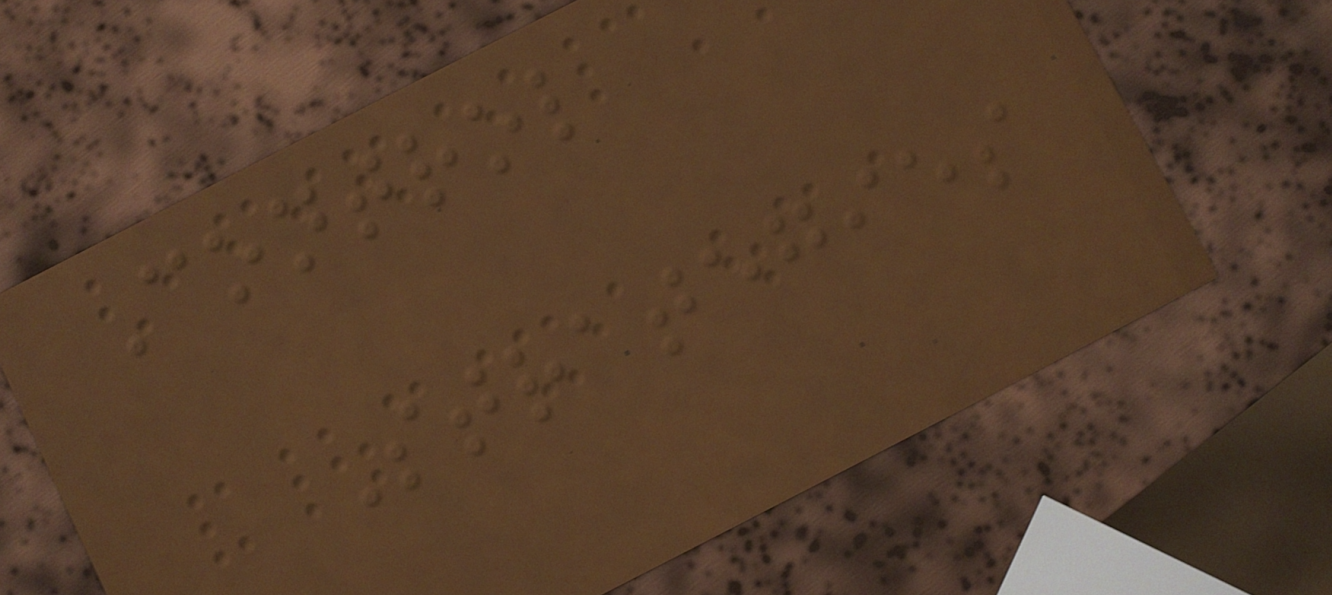Control
Strategies
